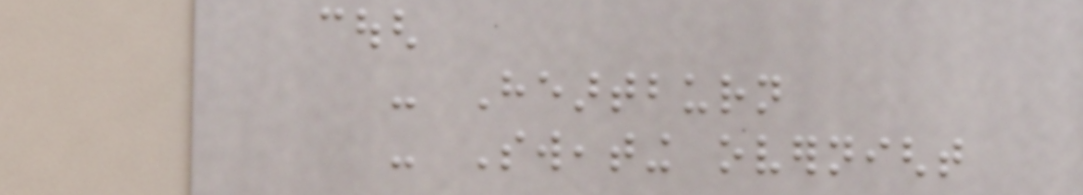cough
- Heartburn
- Sweating overnight
